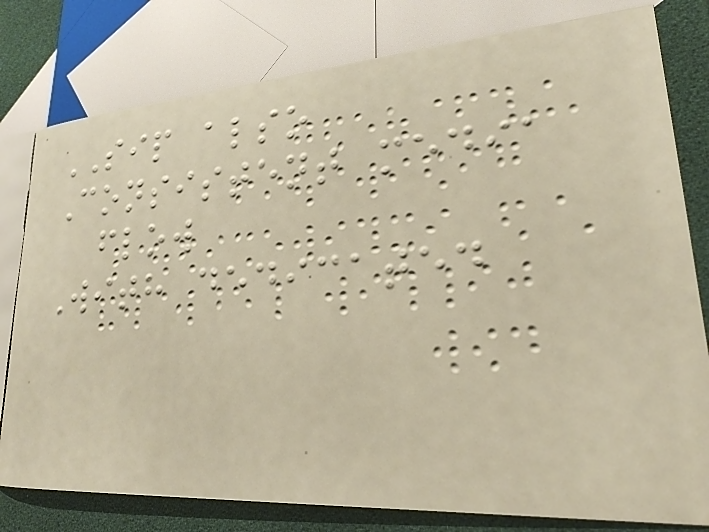SIP also
Consistent media
flow
With dedicated
